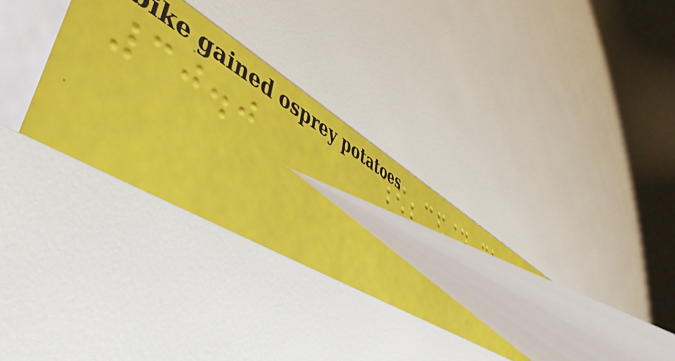30.0
